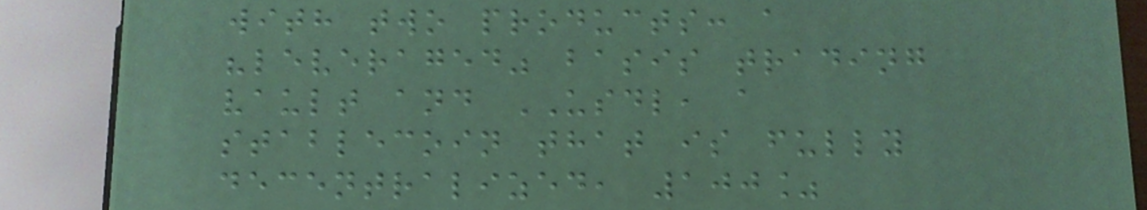with two products: a
"leveraged" basis trading
vault and USDL, a
stablecoin that is fully
decentralized, 100%
